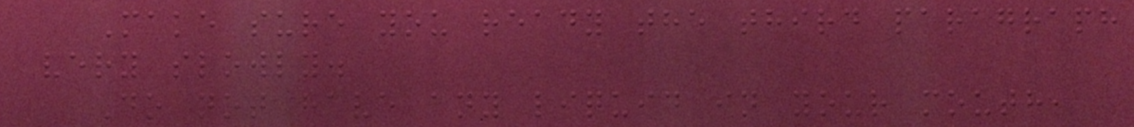Make sure you ready the third paragraph
very slowly.
Do not have any liquid in your mouth,
